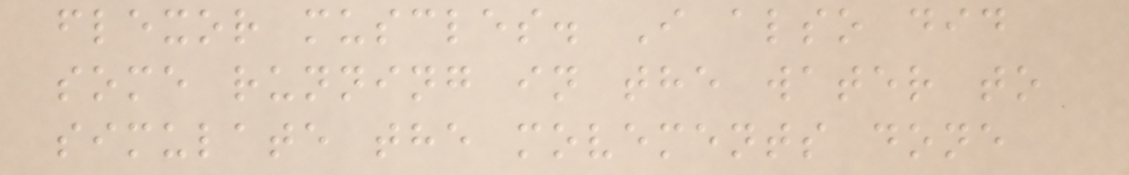flexor muscles. I also did
some running in the water to
simulate the movements done
